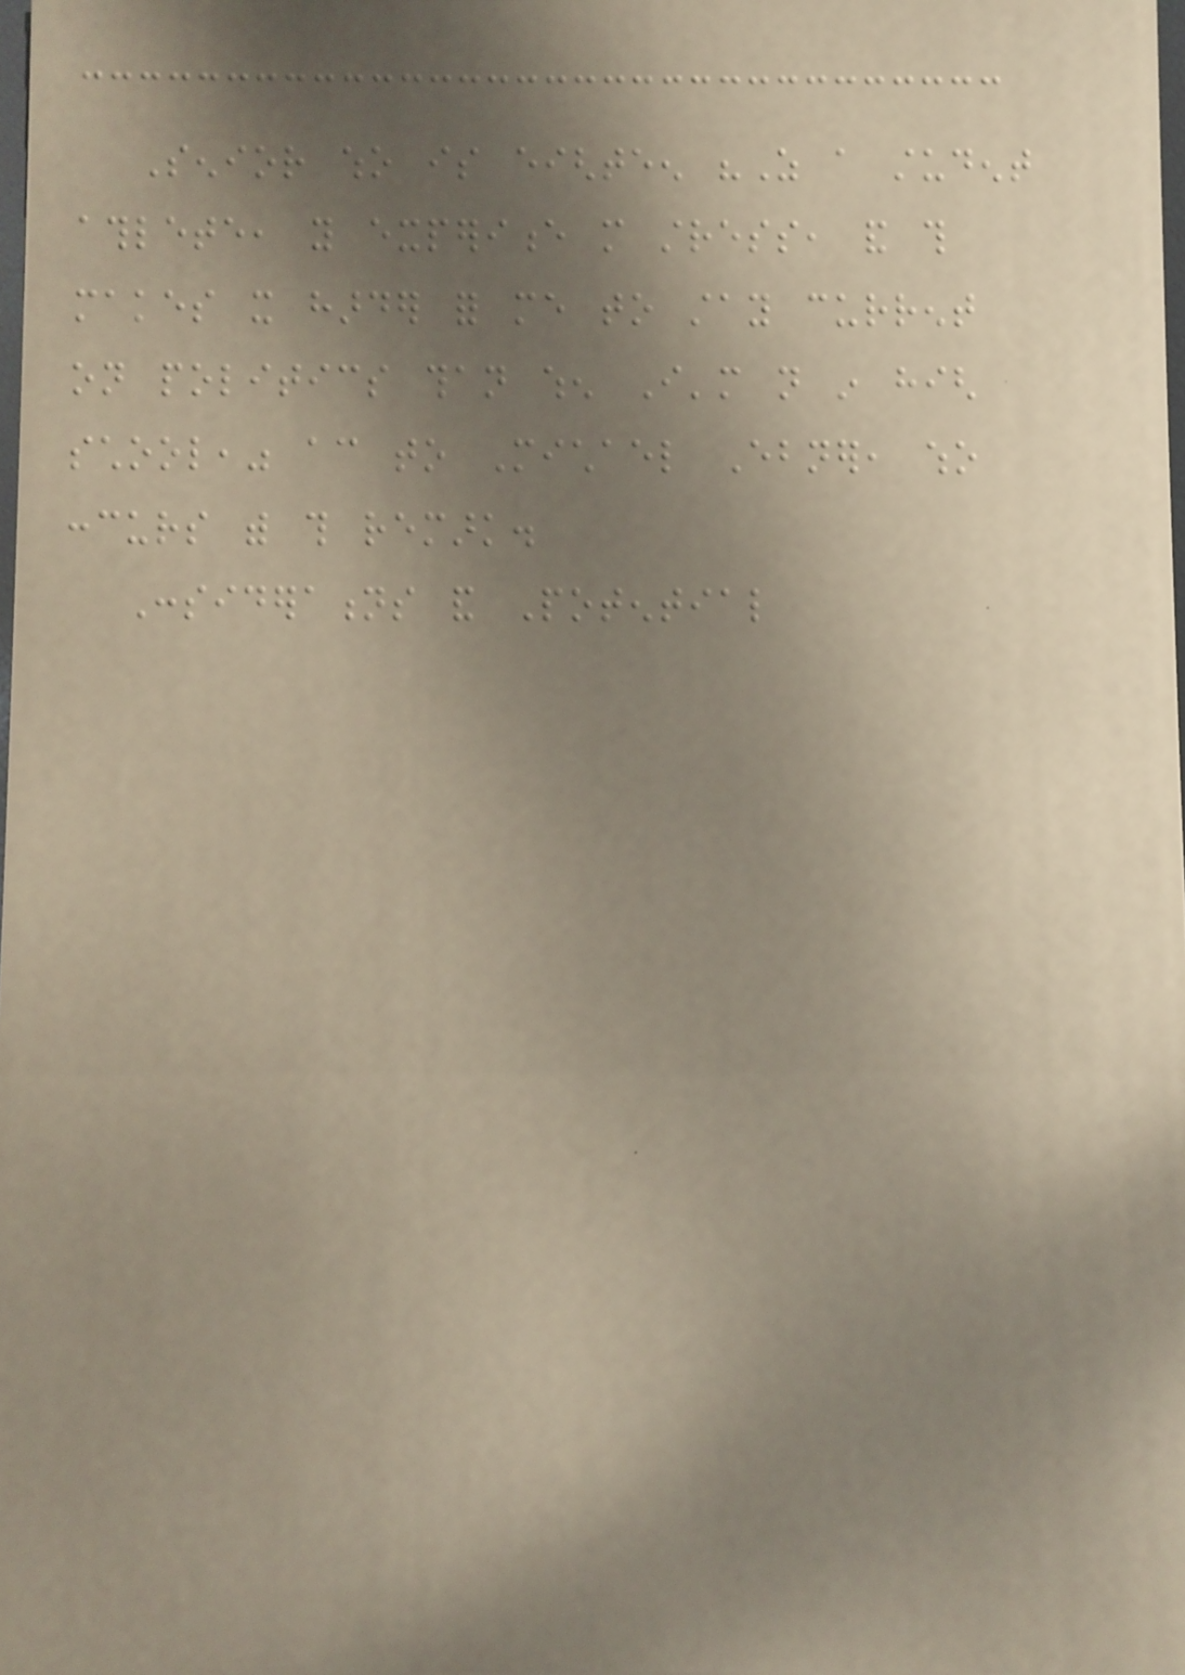Senior who is eighteen "As a student
athlete, you experience more stress, and this
makes it harder for me to stay current
on politics than when I'm not in high
school," according to Michael Ebner, who
concurs with this remark.
Considerations and Potential
